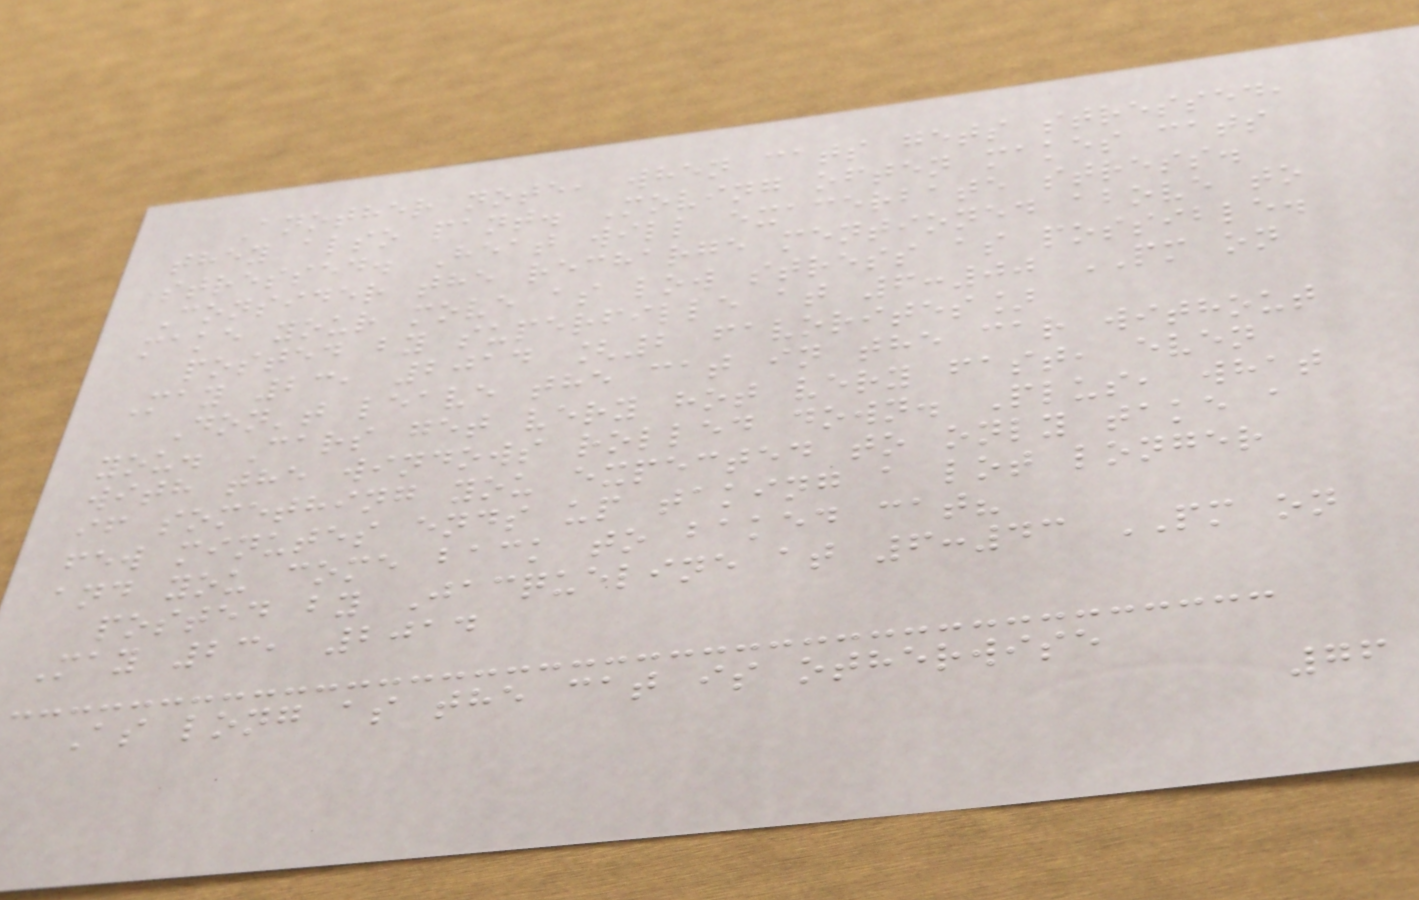Another note, when cats gets stressed,
they also pant. Moving often makes cats
stressed. Heat will exacerbate stress.
Consider the recharge mentioned above to
make your move as low stress as possible.
posted by superfille at 6:00 PM on
May 23, 2014 [2 favorites]
Don't leave the cat in the car without
you. Cars get very hot very fast, even
with the windows rolled down. Plus, what
if something you expected to only take a
few minutes ends up taking a lot longer
and you come back to baked cat?
posted by Jacqueline at 6:43 PM on
May 23, 2014
As long as the cat is otherwise
76
